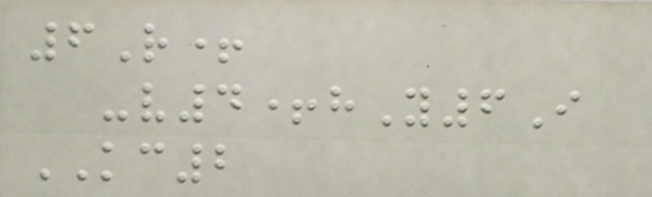6R+
-v4+hY6I
KC2
